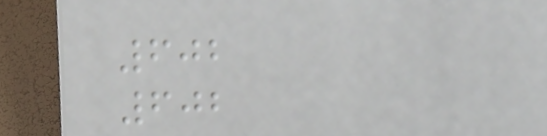602
602
